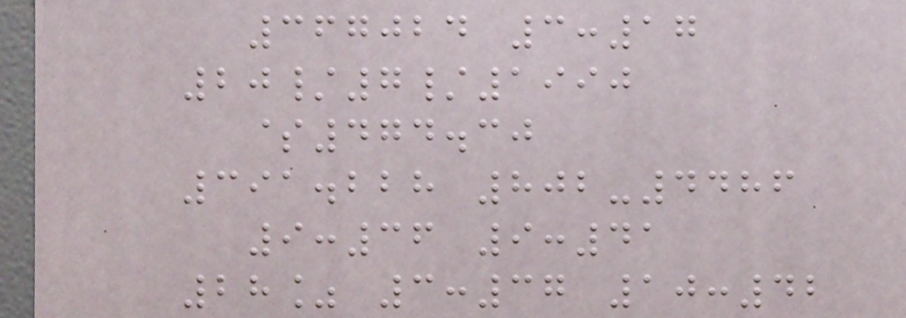367024 3:17
20/7/1990
$474.30
391.228 802-4486
9:36 9:41
28% 3:37 10:42
